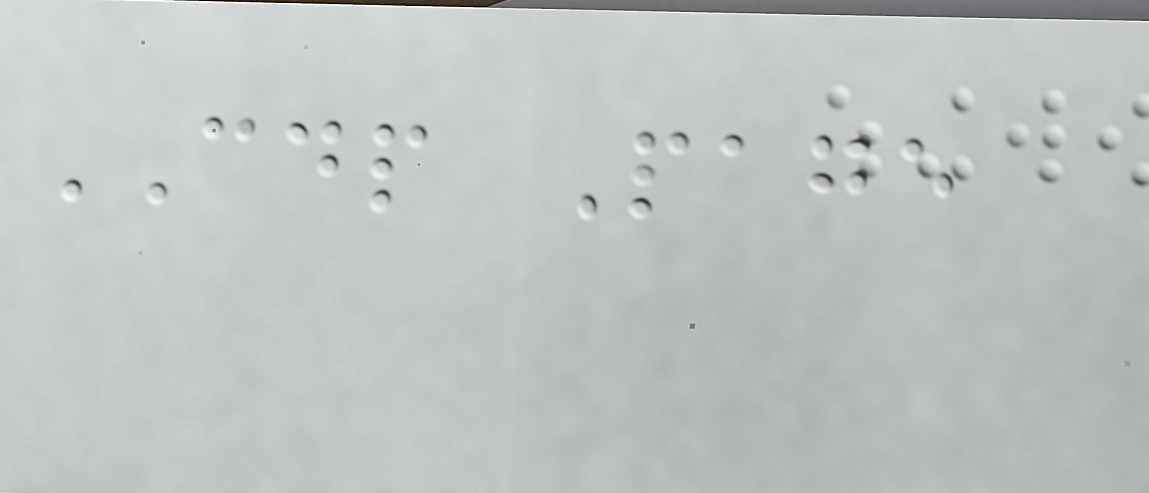CDP Page
